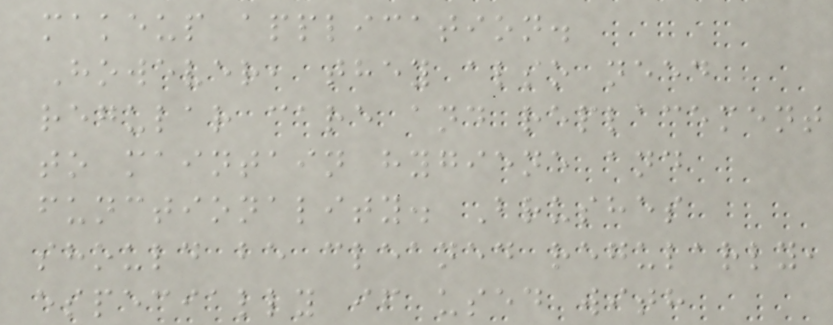makeup application.
However, they also need
regular care and replacement
to maintain hygiene and
functionality. Brushes
should be cleaned regularly,
especially if used with
